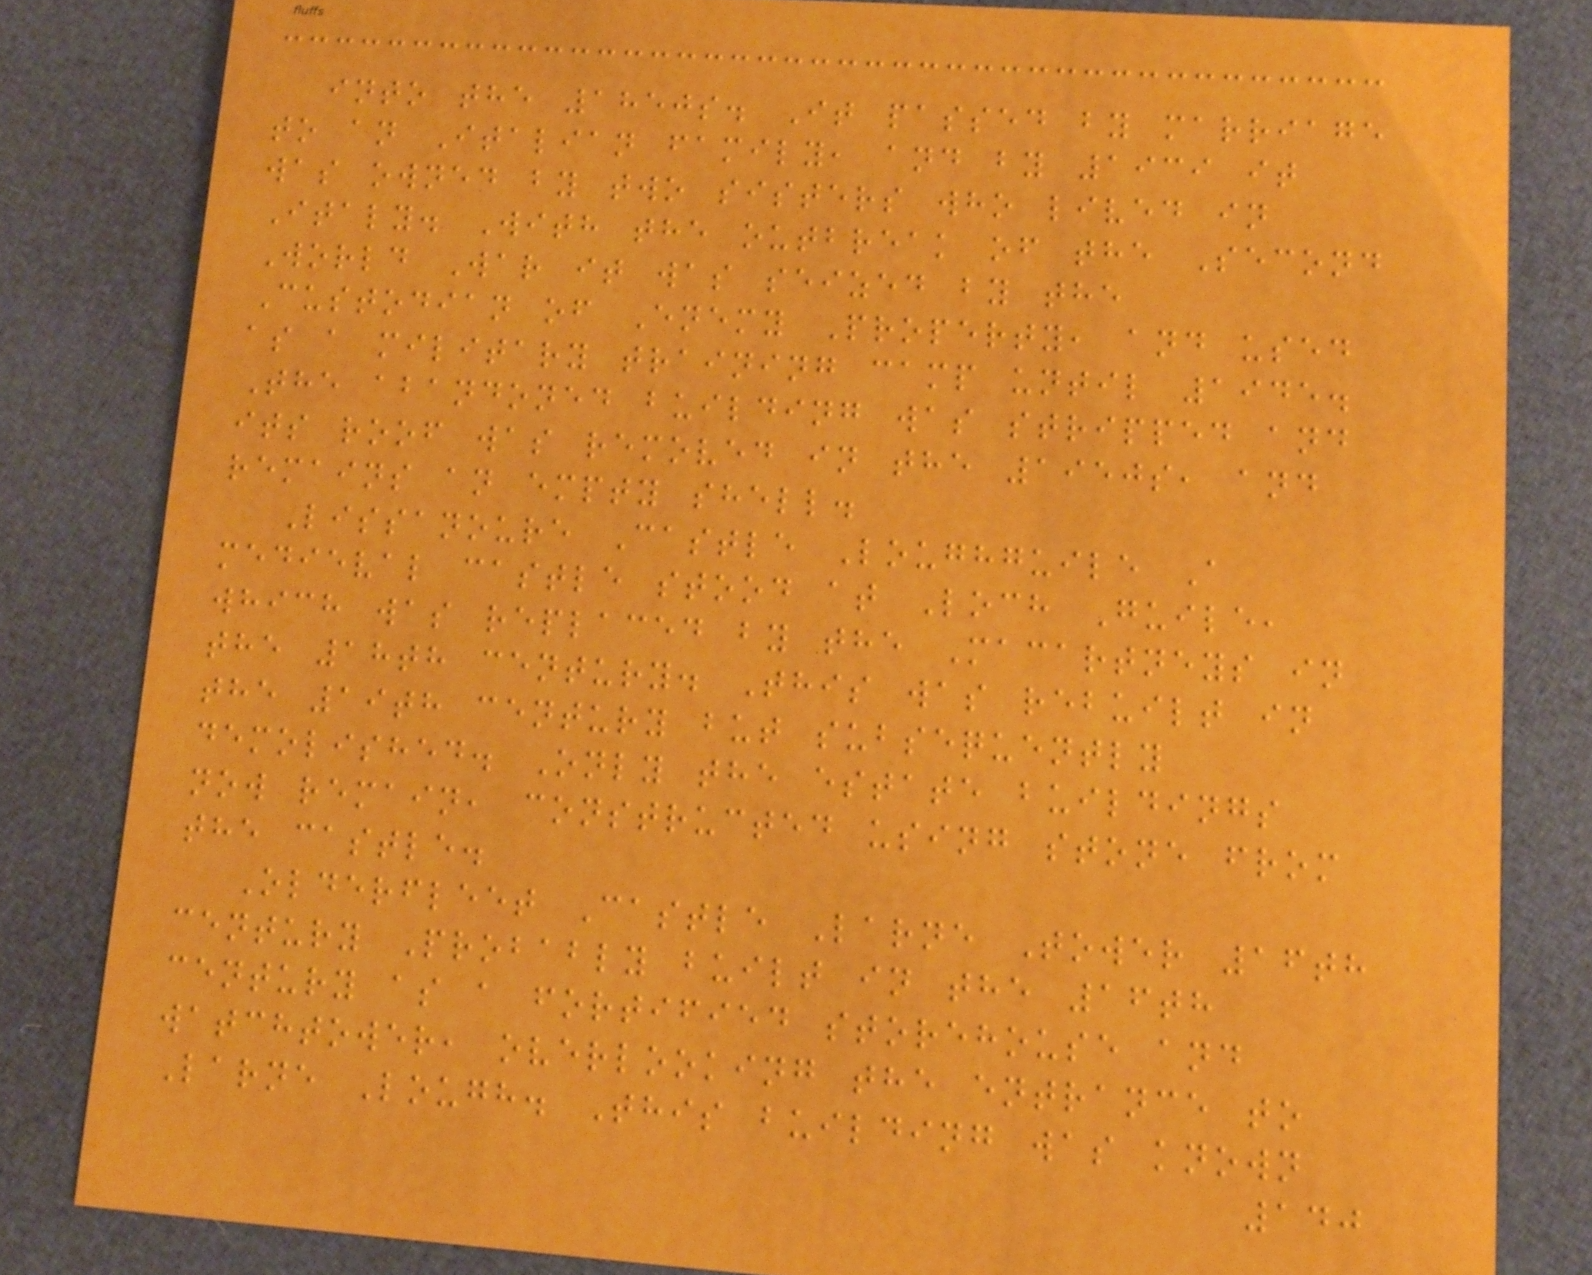into the 1850s. It passed by marriage
to an Italian family, and by 1939 it
was owned by two sisters who lived in
Italy. With the outbreak of the Second
World War it was seized by the
Custodian of Enemy Property, and used
as a military training camp until 1945.
The abandoned building was stripped and
its roof was removed in the 1950s, and
remains an empty shell.
Lissanoure Castle Loughguile A
medieval castle stood at Loch Guile,
which was replaced by the Macartneys in
the 18th century. This was rebuilt in
the 19th century but subsequently
demolished. Only the estate buildings
now remain, constructed using stone from
the castle.
Olderfleet Castle Larne Tower 16th
century Probably built in the 16th
century as a fortified storehouse and
watchtower, overlooking the entrance to
Larne Lough. This building was known
140
